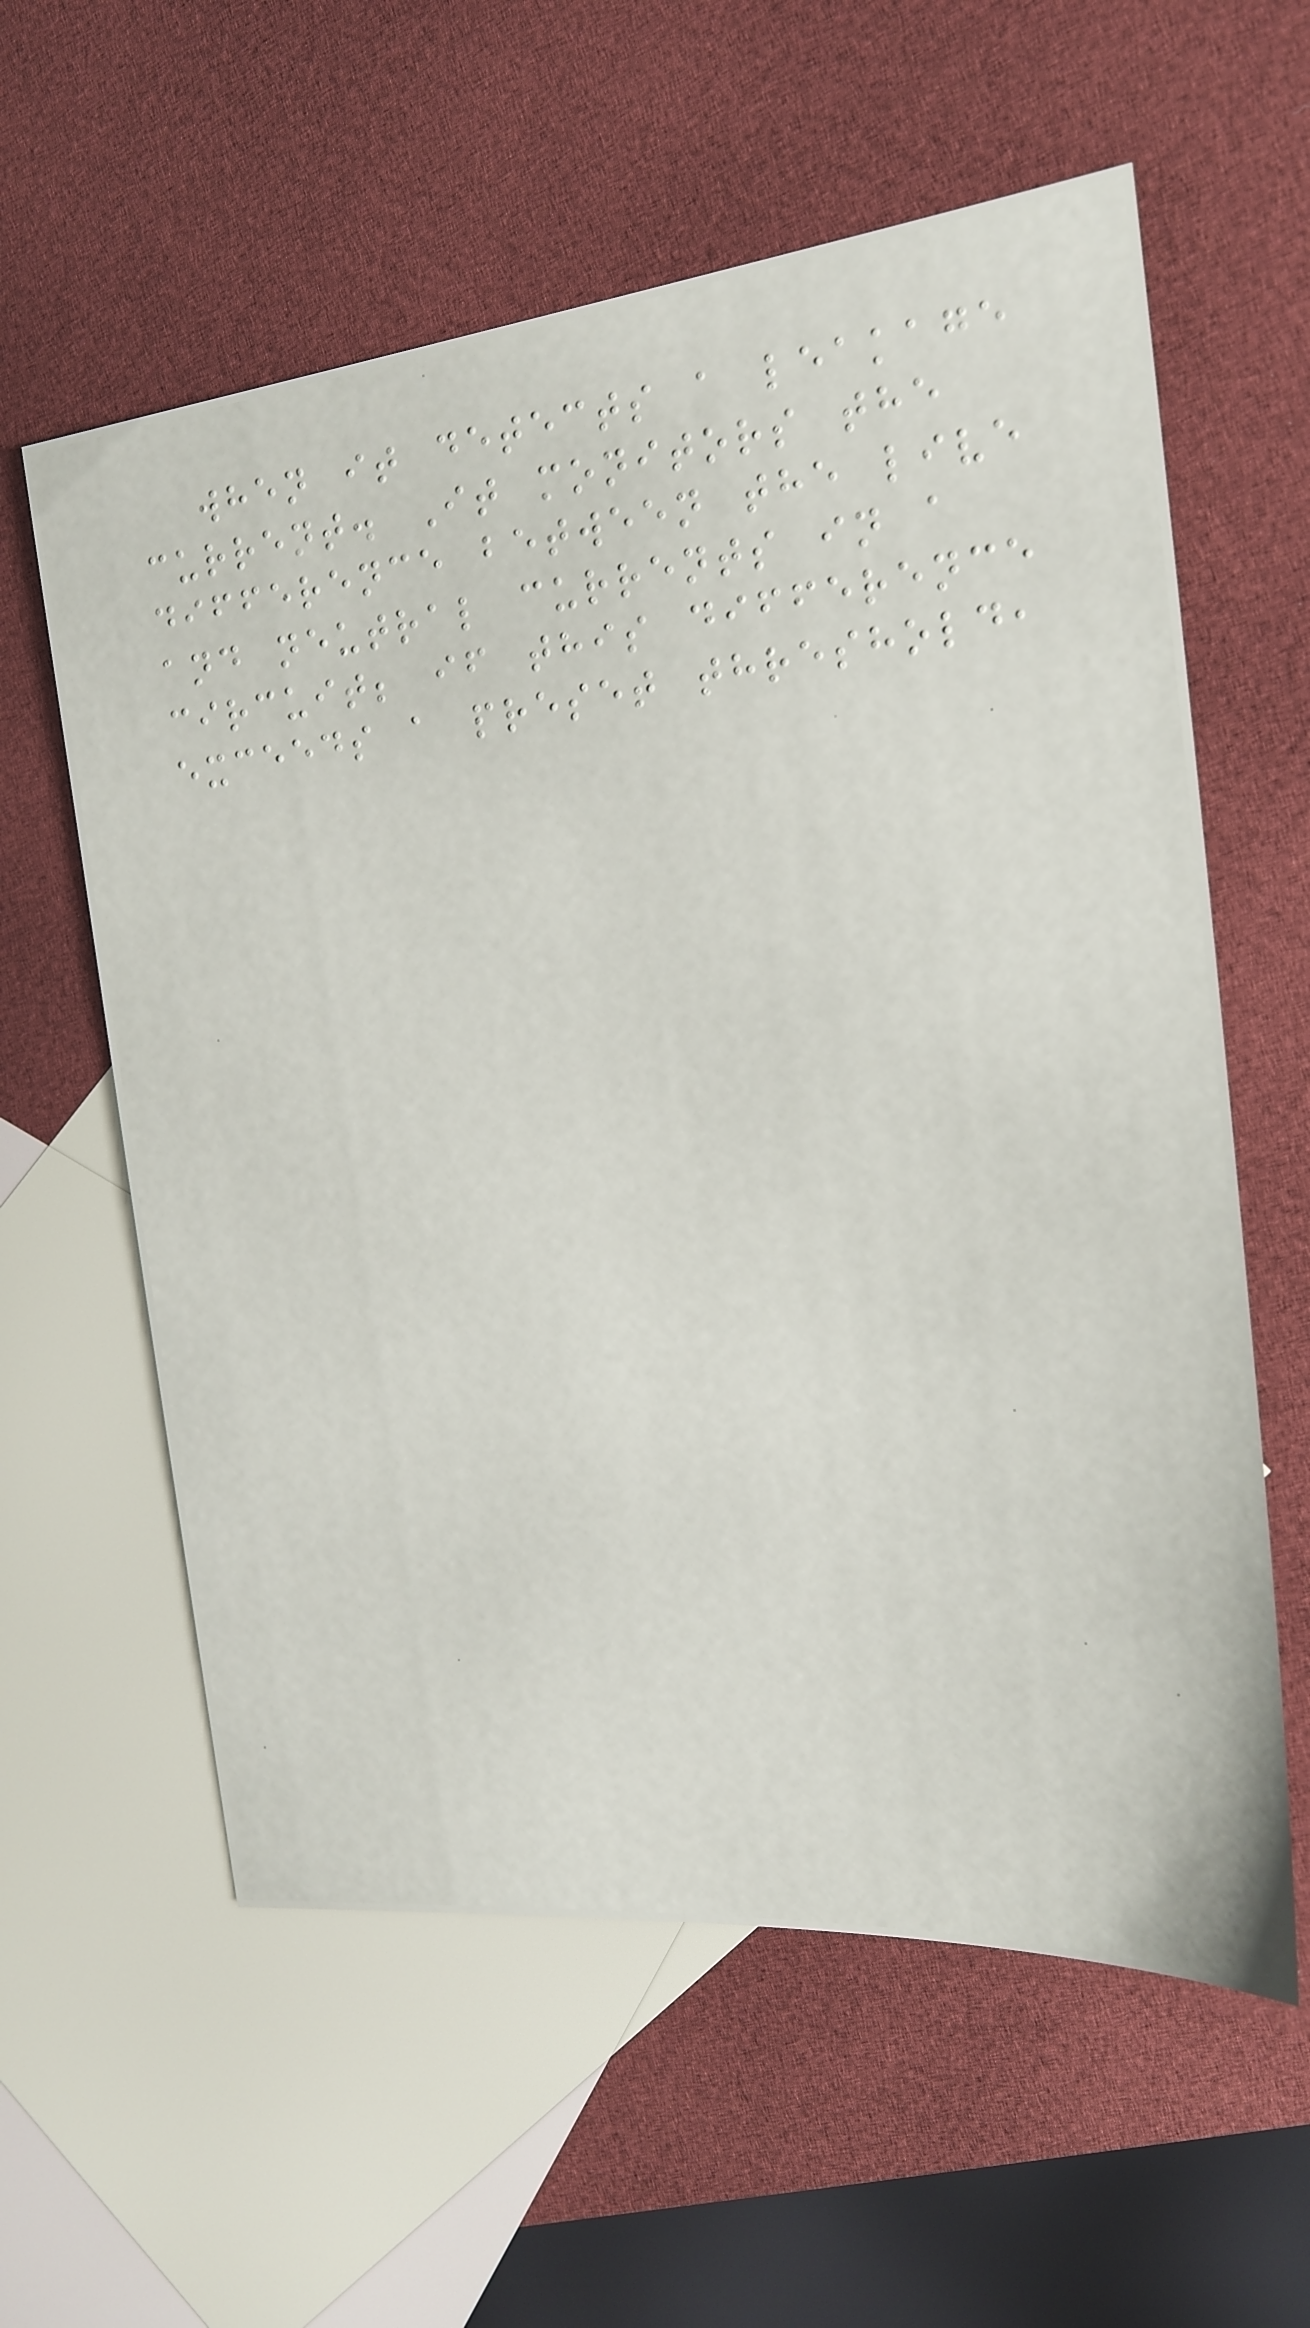when it detects a leakage
current. It monitors the
difference between the live
and neutral currents in a
circuit; if this difference
exceeds a preset threshold,
